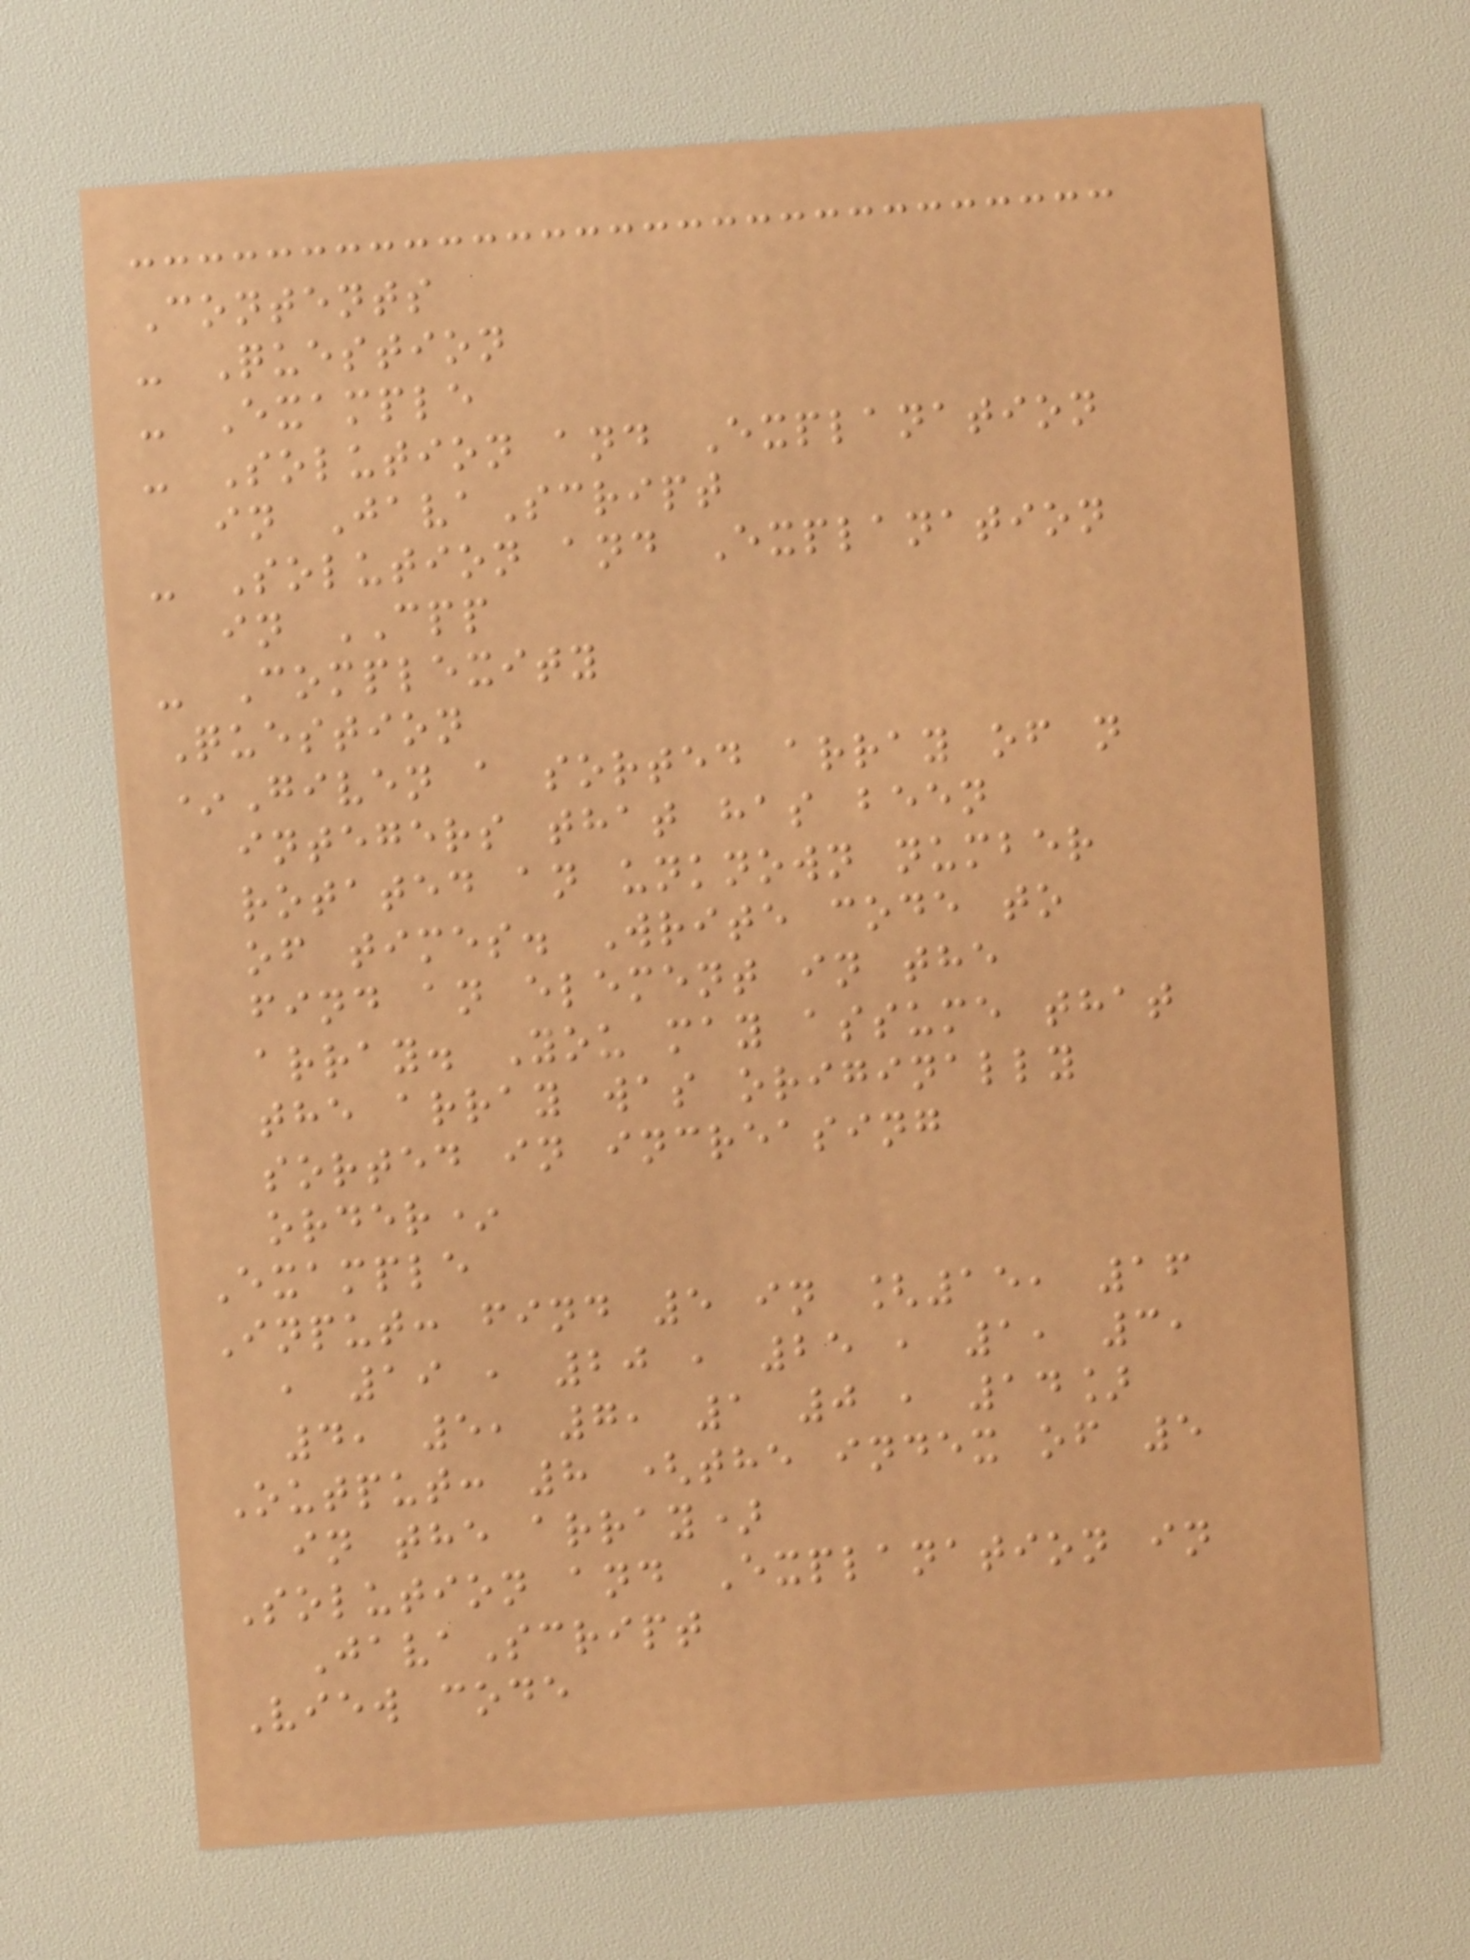Contents
- Question
- Example
- Solution and Explanation
in JavaScript
- Solution and Explanation
in CPP
- Complexity
Question
*Given a sorted array of n
integers that has been
rotated an unknown number
of times. Write code to
find an element in the
array. You may assume that
the array was originally
sorted in increasing
order*
Example
Input: find 5 in [15, 16
, 19 , 20 , 25 , 1, 3,
4, 5, 7, 1 0 , 14]
Output: 8 (the index of 5
in the array)
Solution and Explanation in
JavaScript
View code
